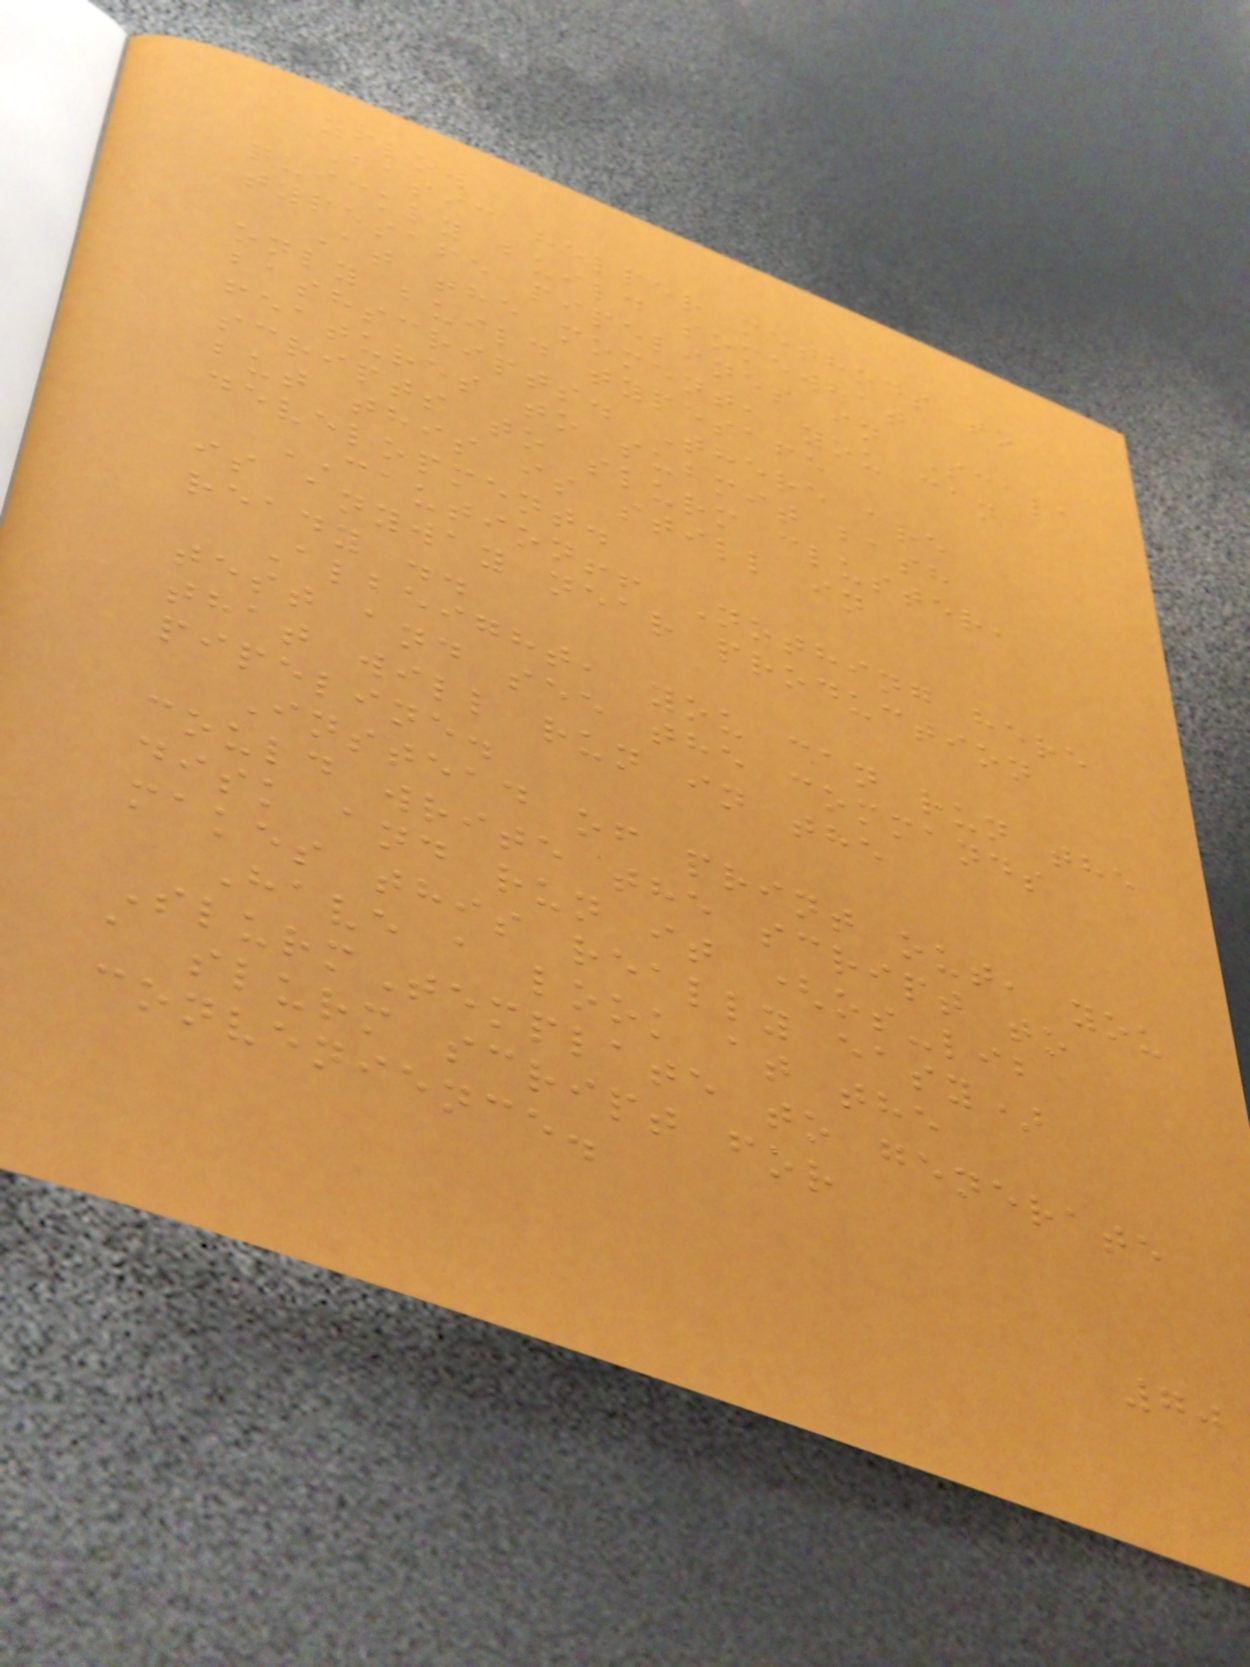zflow
Basic helper methods to
quickly build somewhat
typesafe pipelines in Scala
At the moment, you can
only build typesafe
bashscripts. There are
features to submit bash
scripts to slurm cluster,
but this is still in
development.
CAUTION!! Nothing here
is anyway near production
ready ..
Albeight, you can run the
test and see the commands
that will run in the
pipeline.
Instead of print out, you
could write the script to
disk and run it (os-lib
makes this really easy)
Have a look at the
SlurmTemplate to generate
a slurm script for
convenience.
70
